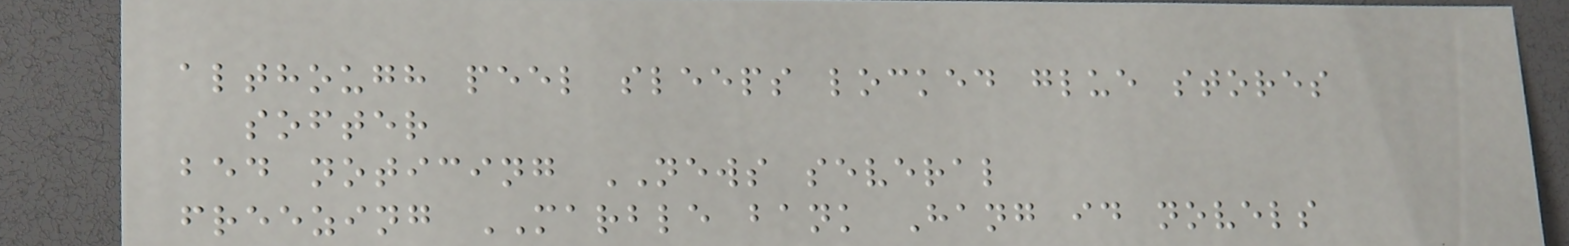although peel sleeps locked glue stores
softer
bed noticing NEWS several
freezing MARBLE bank Hang id novels
